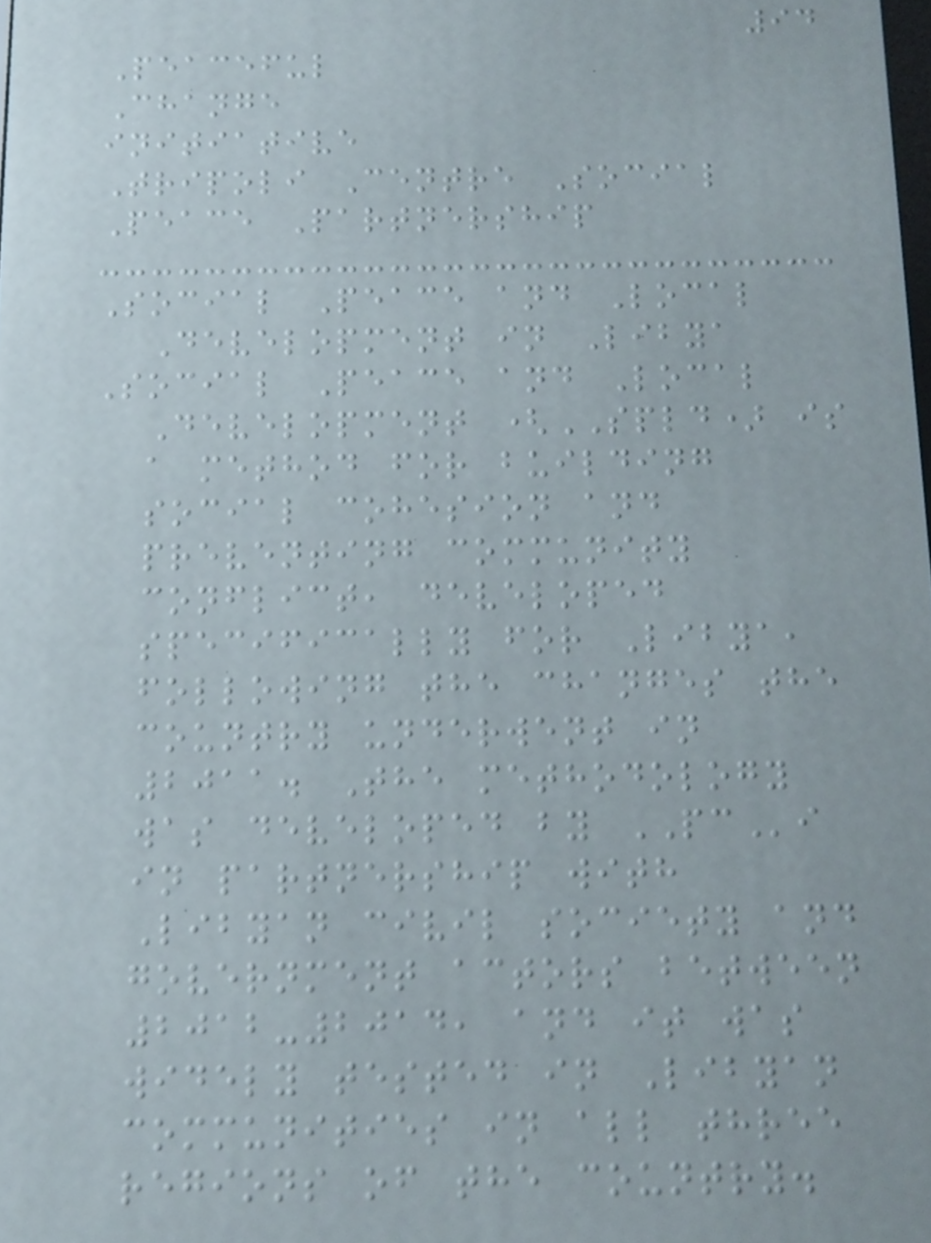94
Peaceful
Change
initiative
Tripoli Centre Social
Peace Partnership
Social Peace and Local
Development in Libya
Social Peace and Local
Development (SPLD) is
a method for building
social cohesion and
preventing community
conflict, developed
specifically for Libya,
following the changes the
country underwent in
2011. The methodology
was developed by PCi
in partnership with
Libyan civil society and
government actors between
2012-2014, and it was
widely tested in Libyan
communities in all three
regions of the country.
